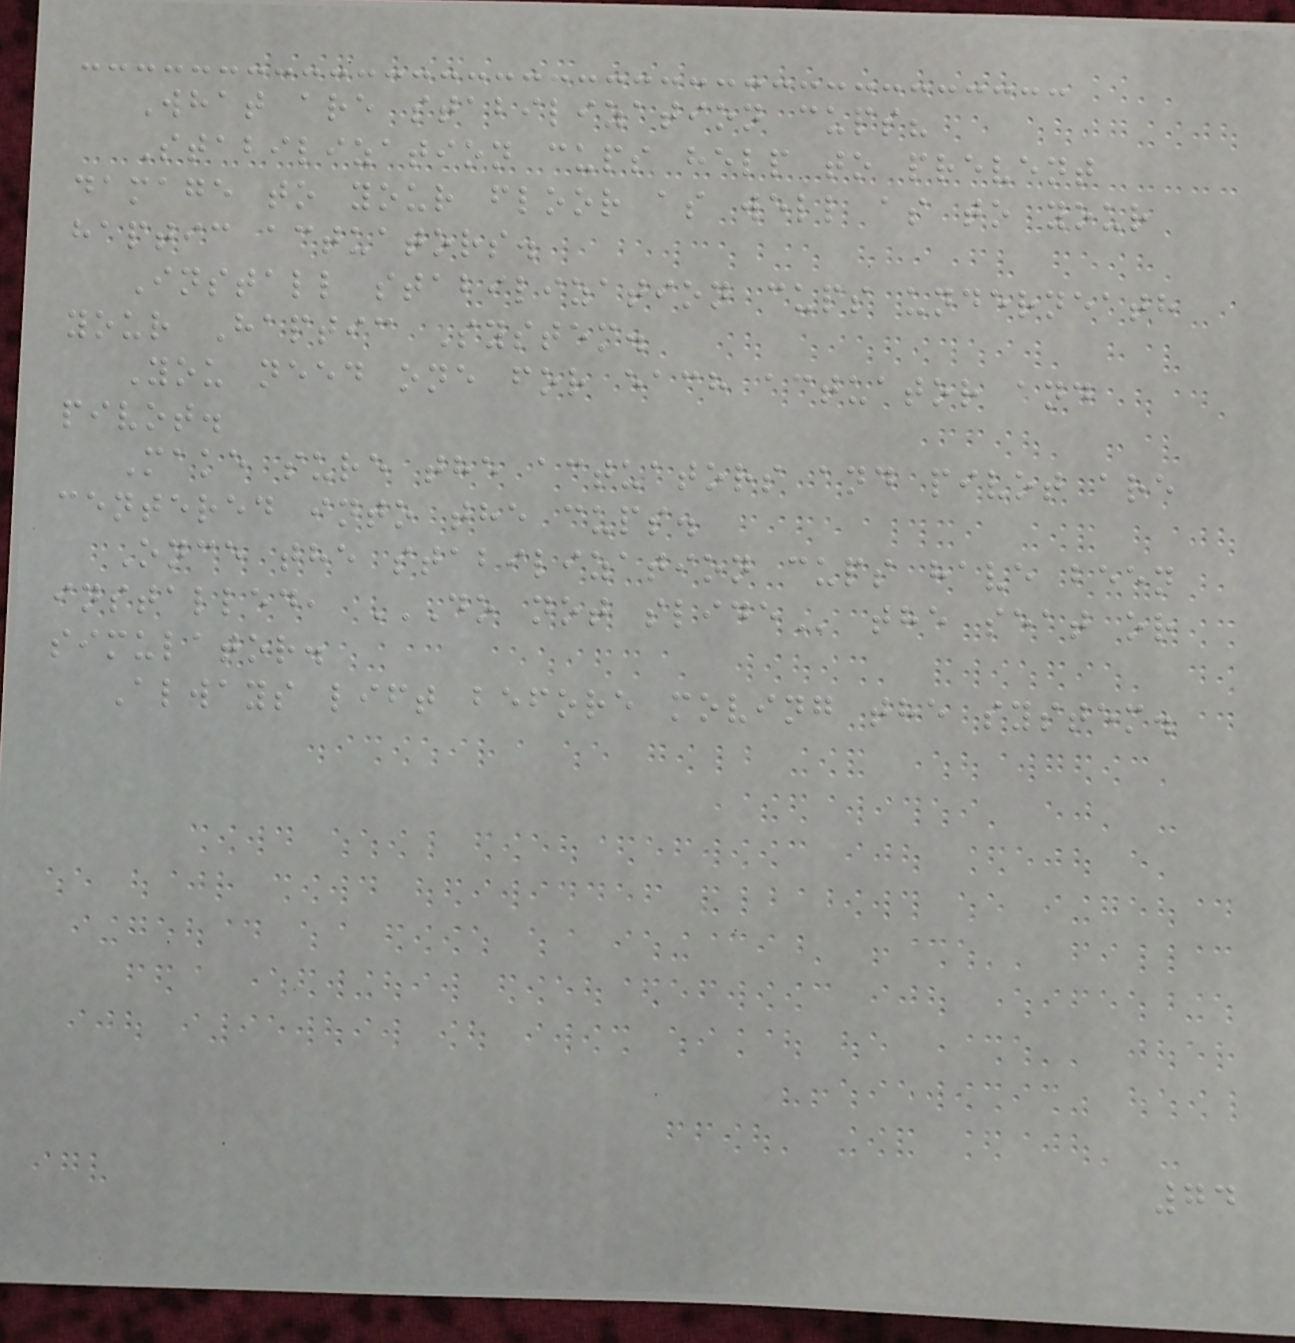What are stabilization cups?
Stabilization cups help to prevent
damage to your floor as well as to your
haptic actuators.
Install stabilization cups underneath
your Haptic System.
You need one for each actuator and
pivot.
Make sure the actuators and pivot are
centered into the cups.
Once the stabilization cups have been
installed, DO NOT SLIDE the seat or
simulator.
Always lift before moving the system.
74
